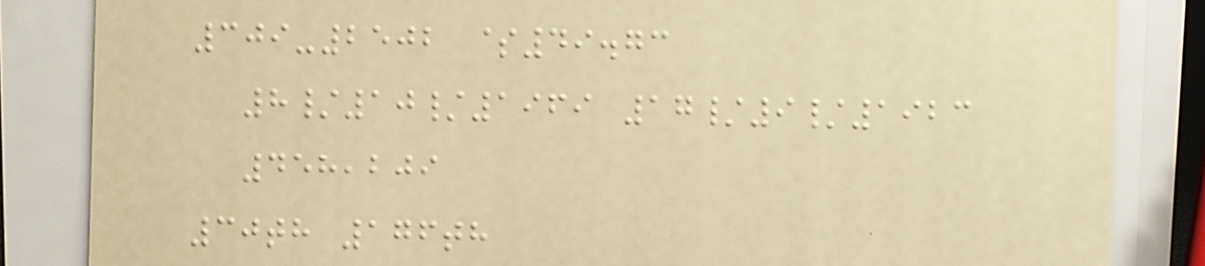309-2502 $49.73
8/10/1969 17/9/1923
458,209
30th 176th
